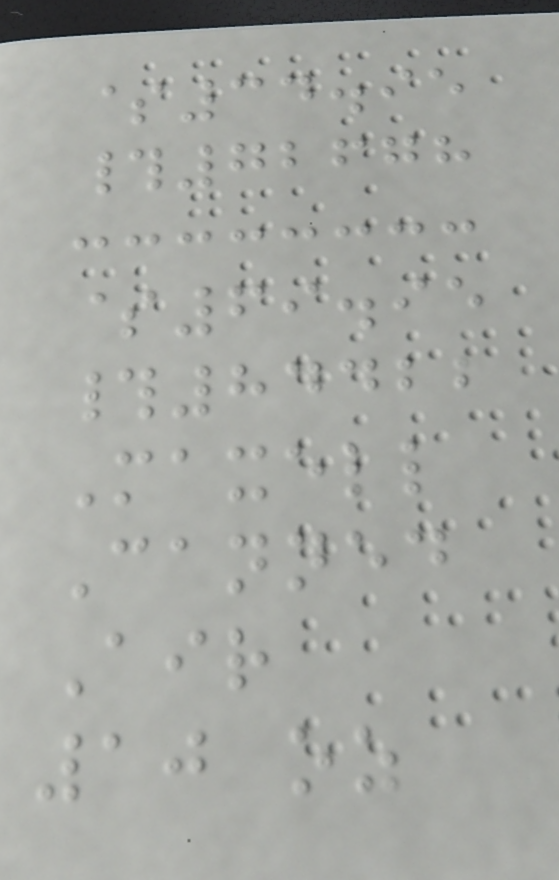$34.95
#72678
$69.95
#84422
Maxell
Canned
Air
10 oz
